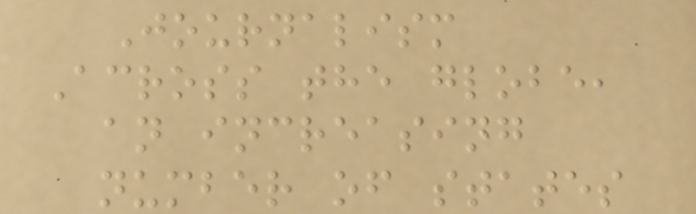Journalism
Across the globe,
an increasing
number of states
